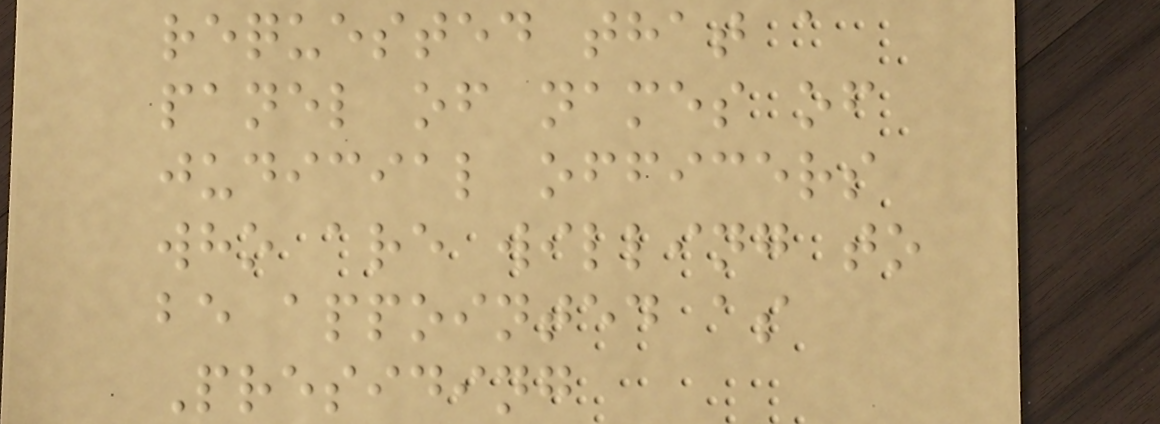requested that a
panel of names of
judicial officers
who are willing to
be appointed as
Presiding
